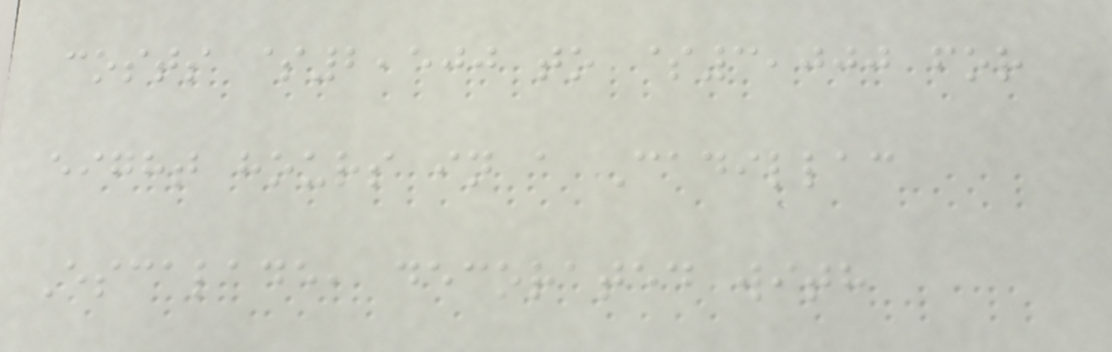costs $2,500 to $3,000 for
eight hours in a Cadillac
Escalade, decorated with
